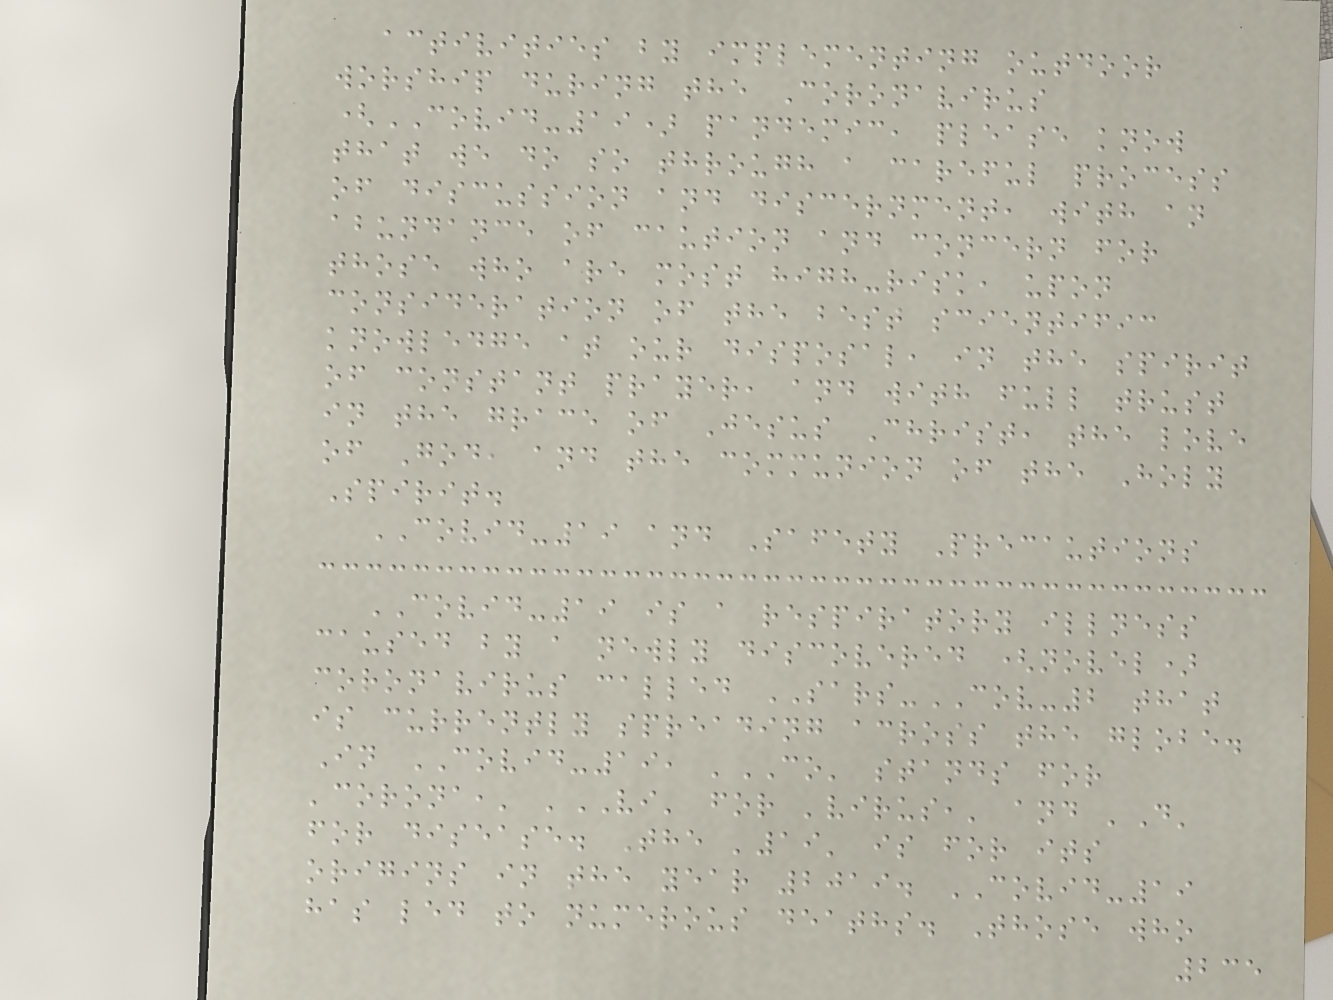activities by implementing outdoor
worship during the Coronavirus
(COVID-19) pandemic, please know
that we do so through a careful process
of discussion and discernment, with an
abundance of caution and concern for
those who are most high-risk, upon
consideration of the best scientific
knowledge at our disposal, in the spirit
of constant prayer, and with full trust
in the grace of Jesus Christ, the love
of God, and the communion of the Holy
Spirit.
COVID-19 and Safety Precautions
COVID-19 is a respiratory illness
caused by a newly discovered (novel)
coronavirus called SARS-COV-2 that
is currently spreading across the globe.
In COVID-19, 'CO' stands for
'corona,' 'VI' for 'virus,' and 'D'
for disease. The '19' is for its
origins in the year 2019. COVID-19
has led to numerous deaths. Those who
235
